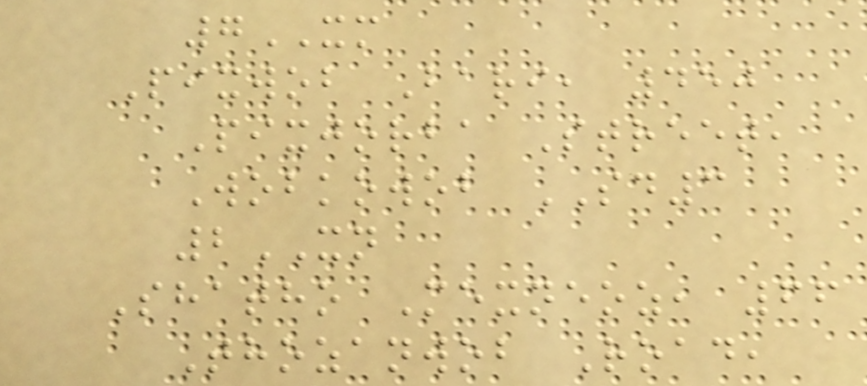7XM
Pixwob Bari, 450
Pixjorba Street,
Wobkowob SD3
2XN
Shatho Mexneoz, 66
Thozanwob Road,
